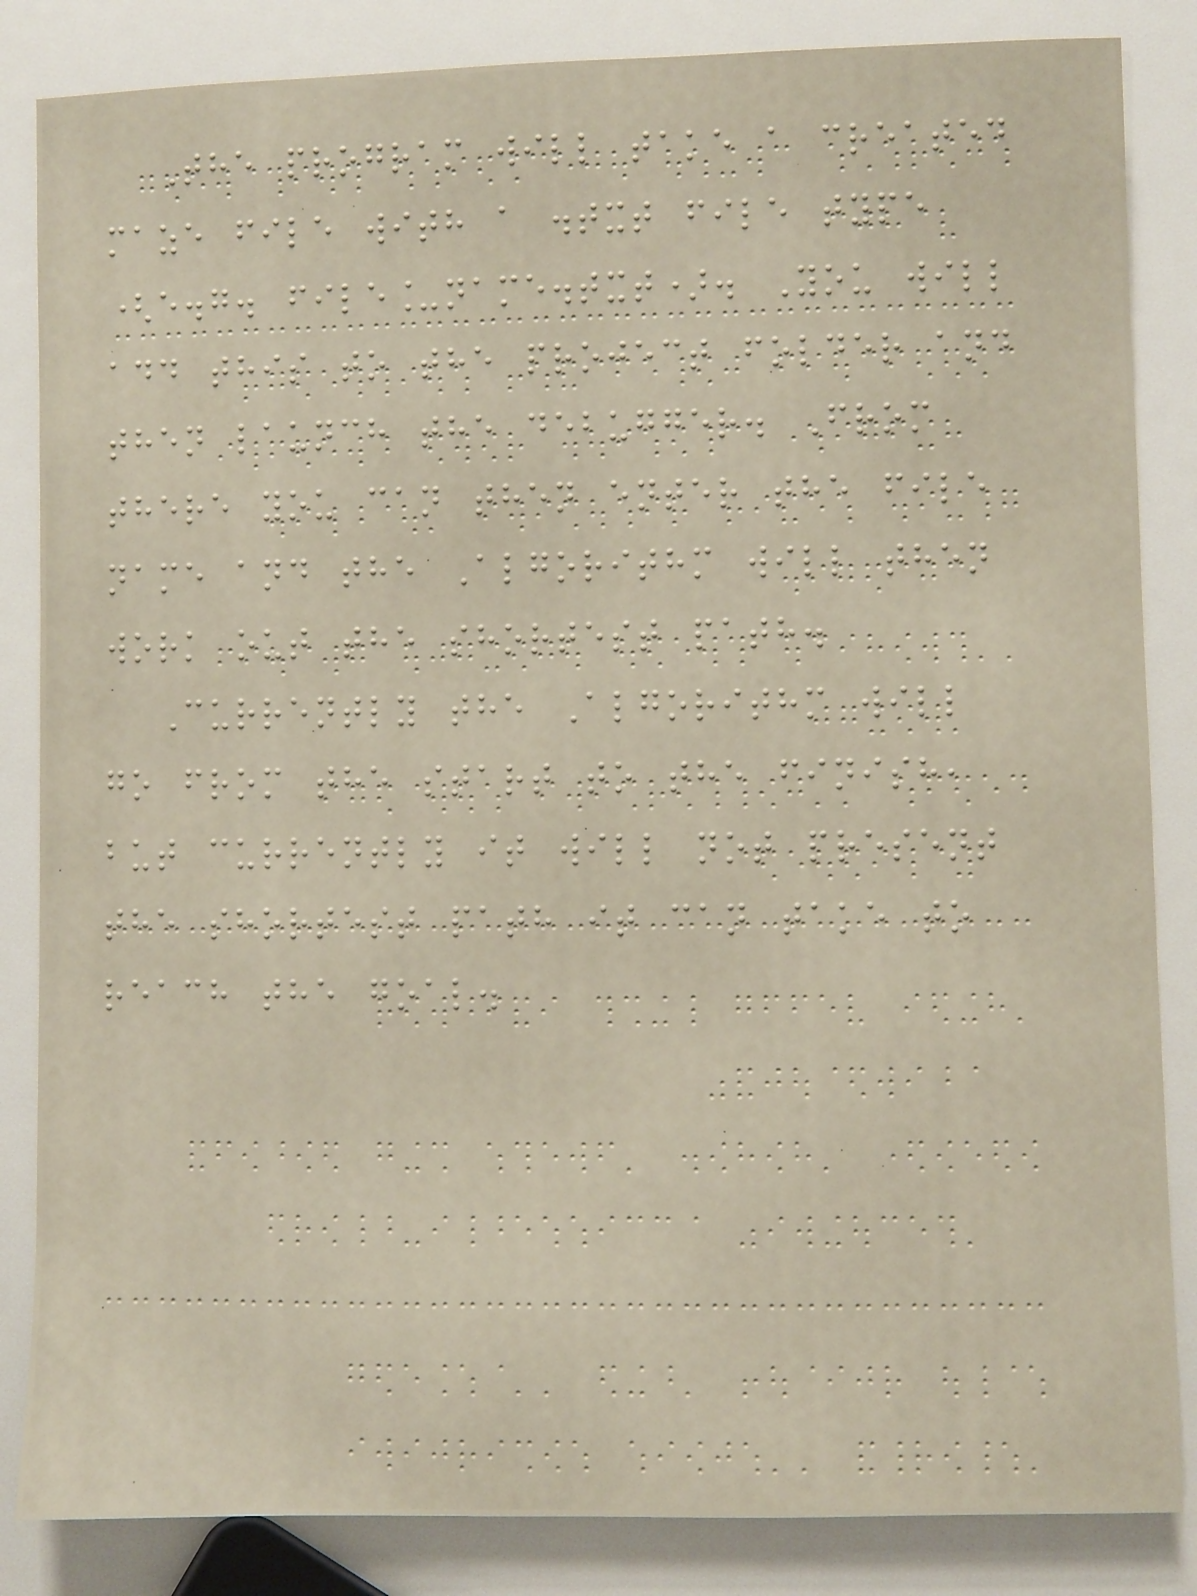The program will take a created
maze file with a .txt file type
(e.g. file_name.txt). You will
add this to the project folder and
then launch the debugger. From
there you can then enter the file
name and the Algorithm will then
work out the shortest path.
Currently the Algorithm will
go from the start to the finish,
but currently it will not present
the shortest path it can take to
reach the goal.
